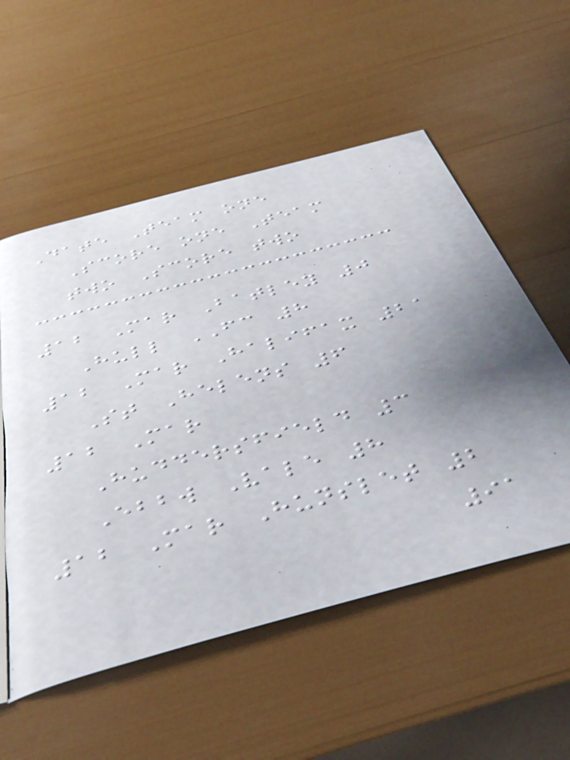Date Team one
Score one Team
two Score two
12 Mar Batley 0
Hull FC 8
12 Mar Halifax 21
St Helens 6
12 Mar
Huddersfield 3
Ebbw Vale 8
12 Mar Hunslet 2
91
